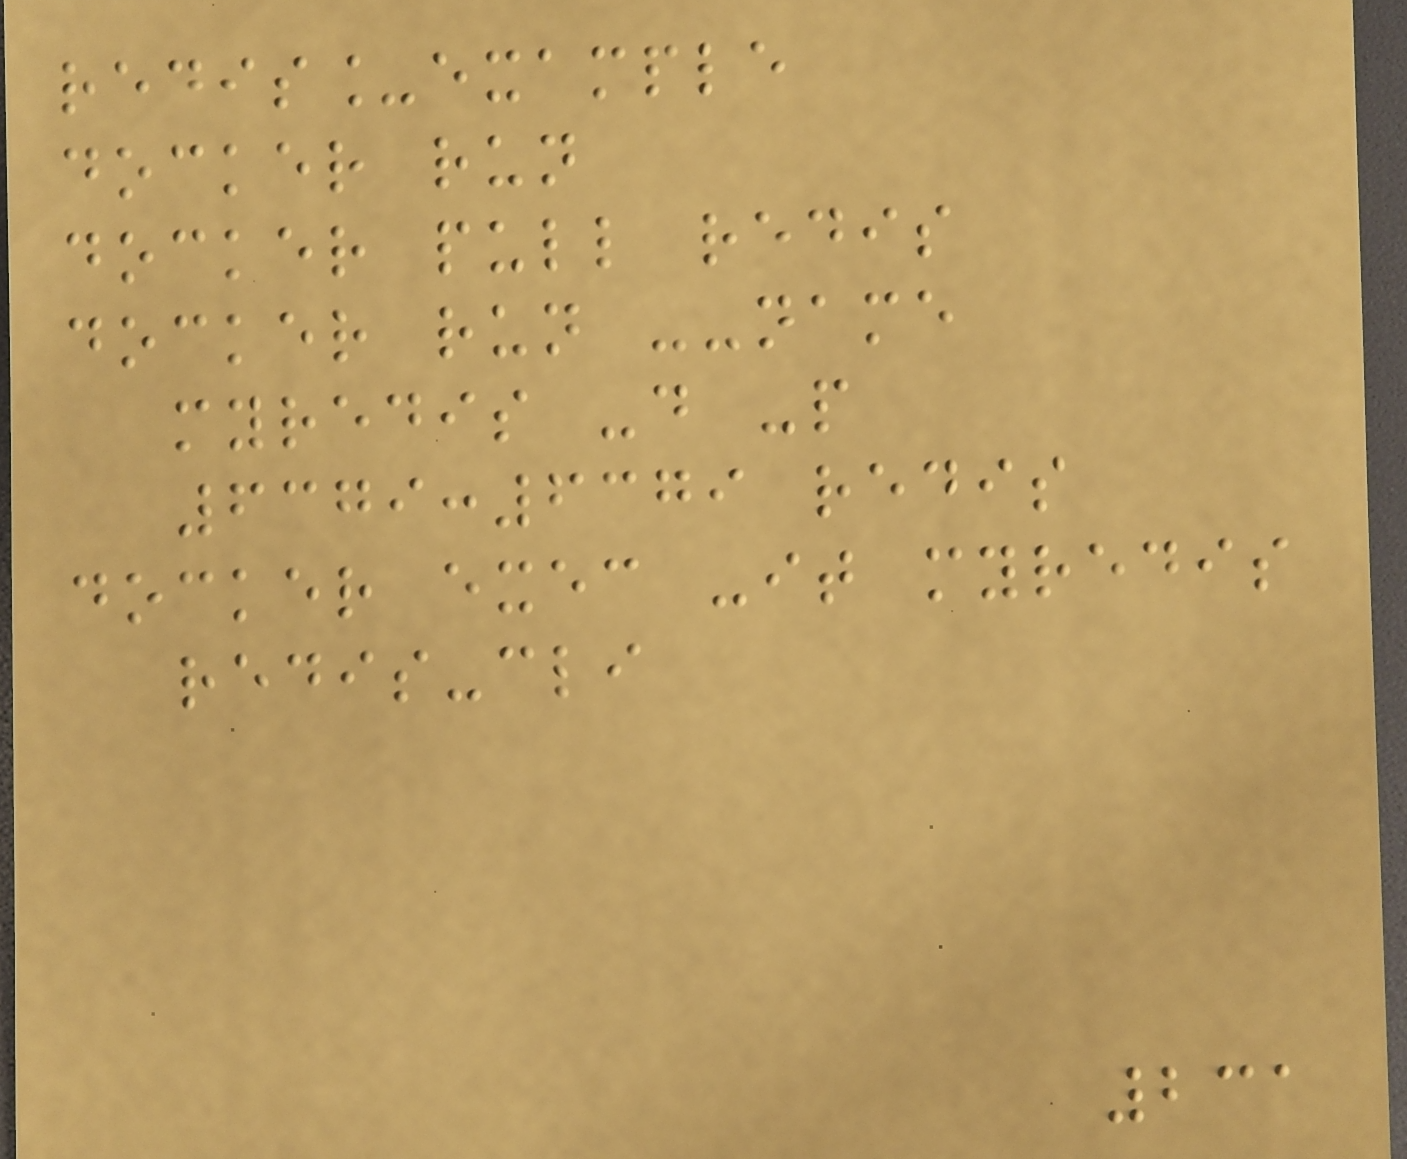redis_example
docker run
docker pull redis
docker run --name
myredis -d -p
6379:6379 redis
docker exec -it myredis
redis-cli
231
